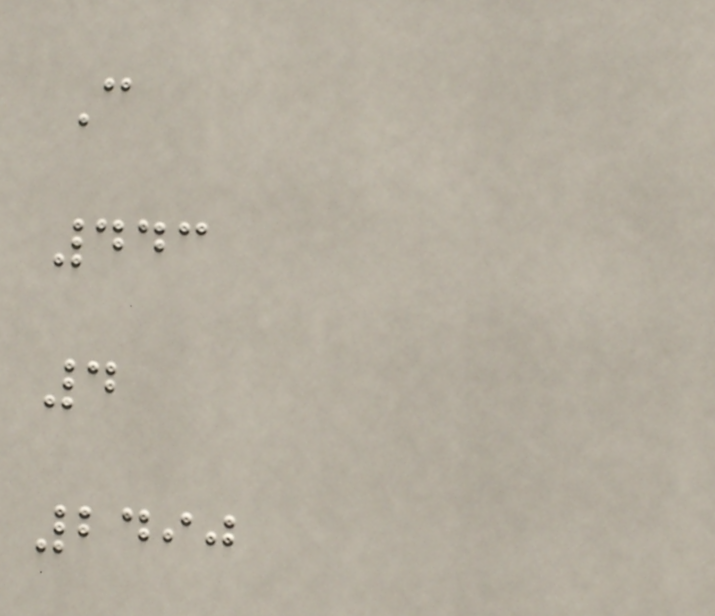C
443
4
2490
